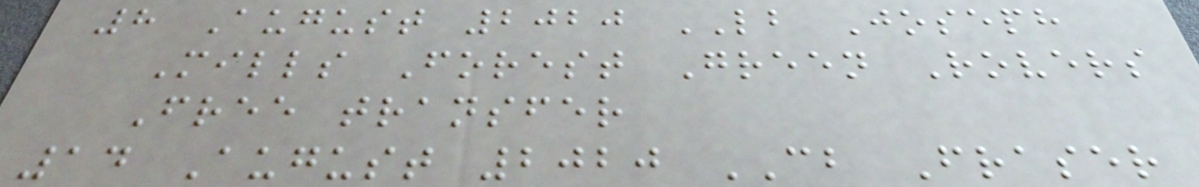8 August 2020 LB Joseph
Mills Forest Green Rovers
Free transfer
14 August 2020 CB Fraser
